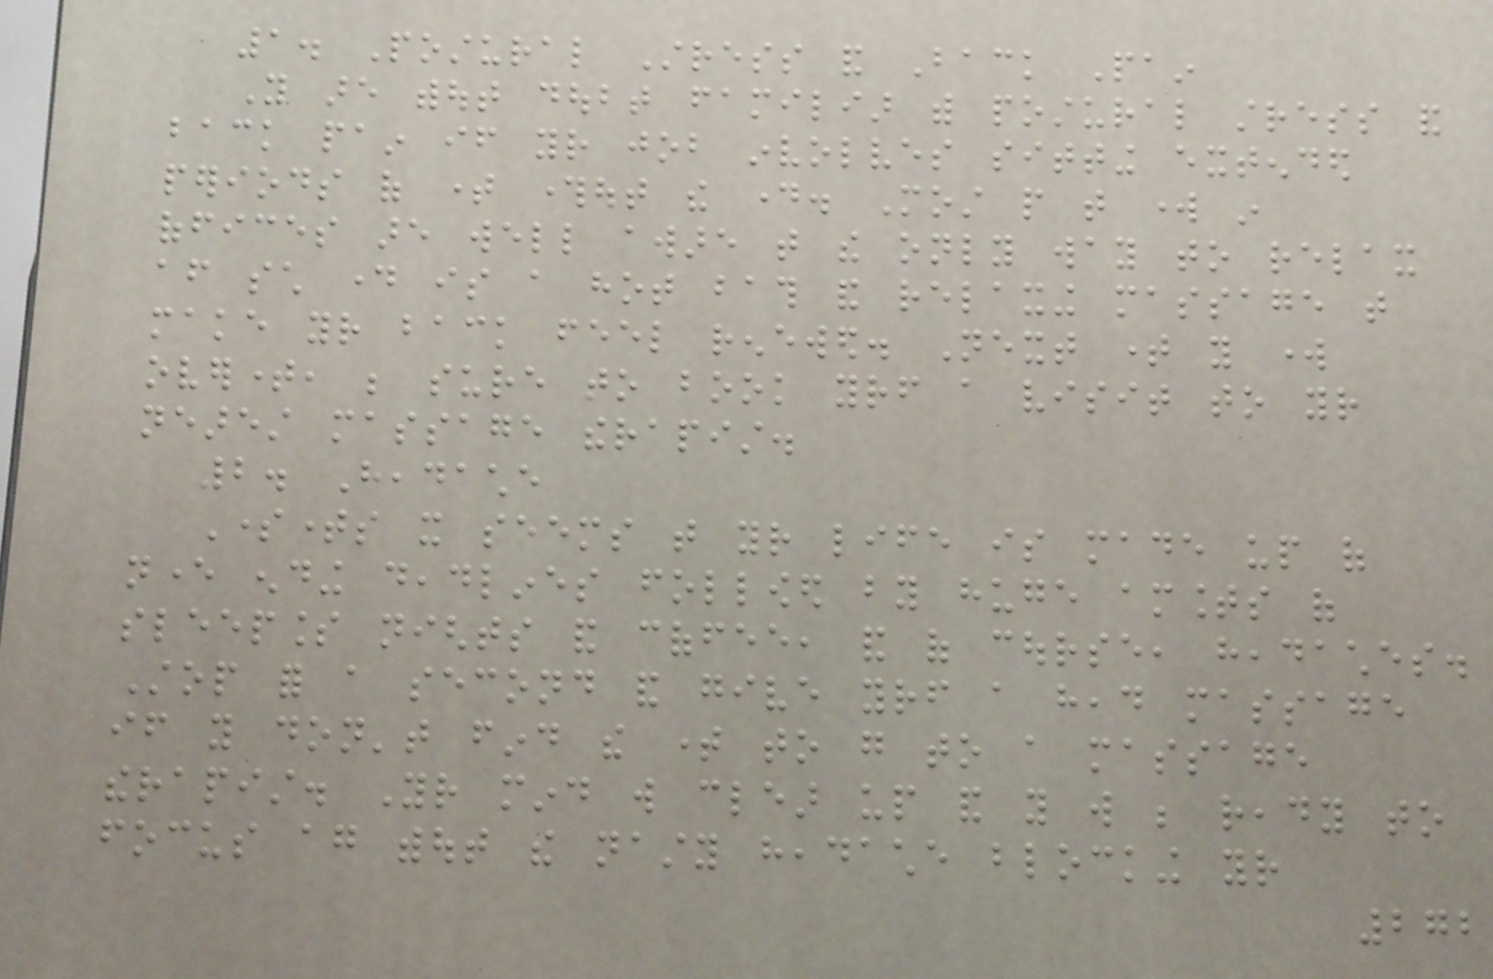1. Postural Stress and Back Pain
You are without doubt familiar with postural stress and
back pain if your job involves sitting extended
periods of time throughout the day. Most people that work in
offices are well aware that the only way to relax
after such day is a hot bath and relaxing massage that
make your back feel renewed. Next time you work
overtime, be sure to book yourself a visit to your
nearest massage therapist.
2. Headache
Sometimes it seems that your life is made up of
never ending deadlines followed by huge amounts of
sleepless nights and coffee, and of course, headaches.
Stop for a second and give yourself a head massage
if you don't find the time to go to a massage
therapist. Your mind will clear up and you will be ready to
focus again without the nasty headache blocking your
272
